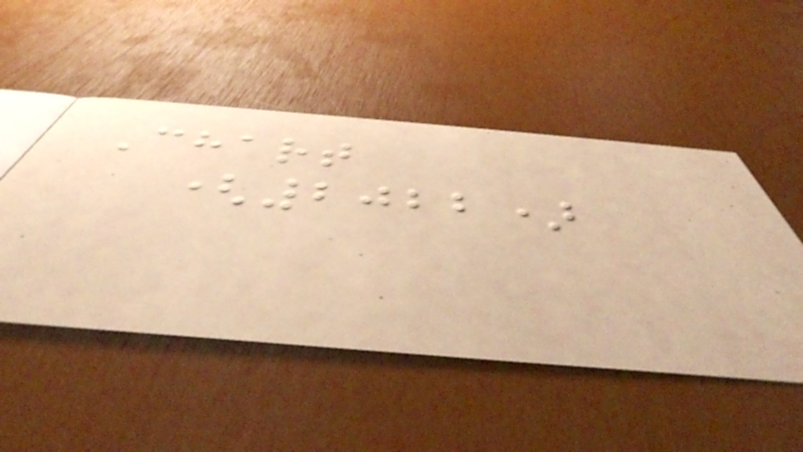Chart
(2022)
